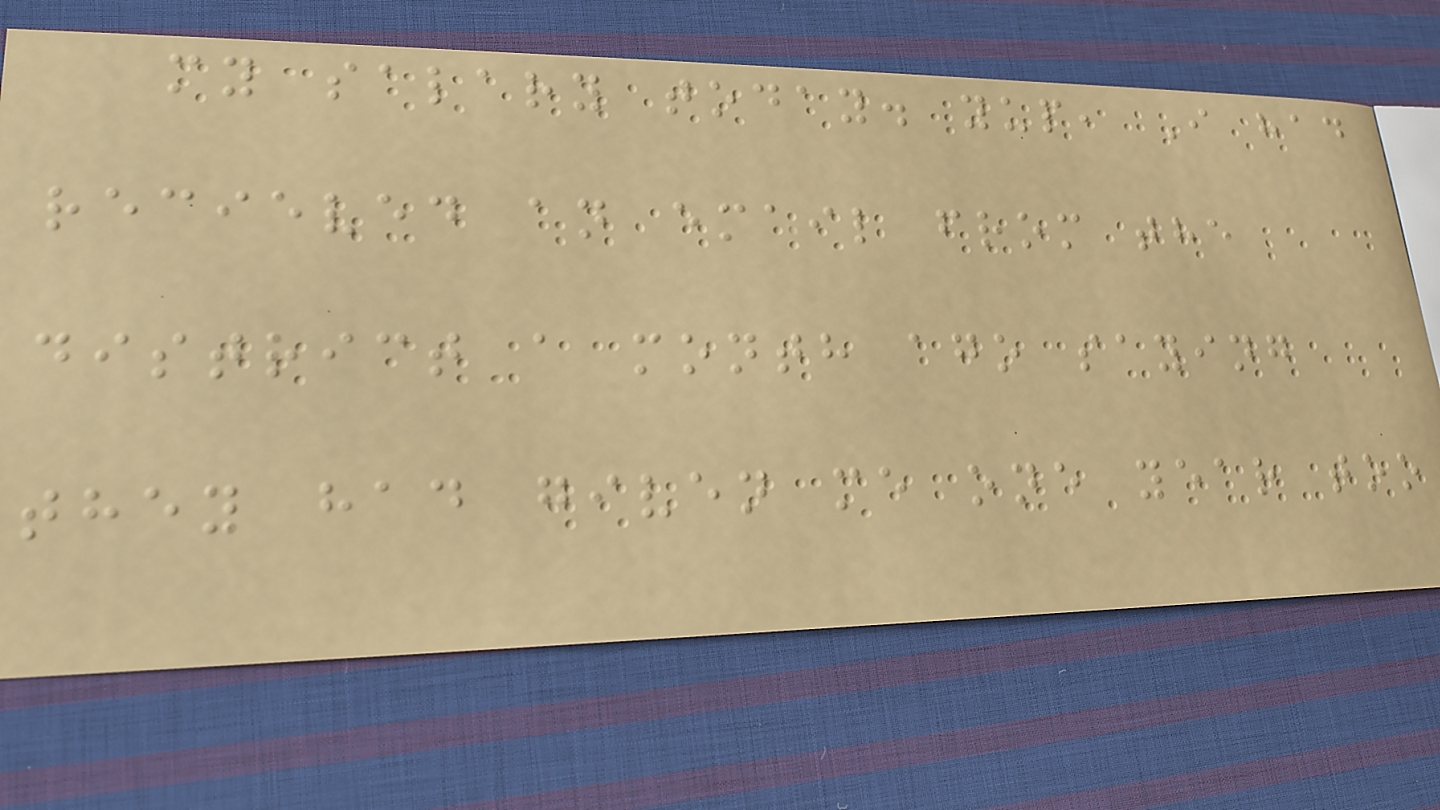my salary today. yup, I had
recieved an email from the
district a month ago saying
they had given me one year too
